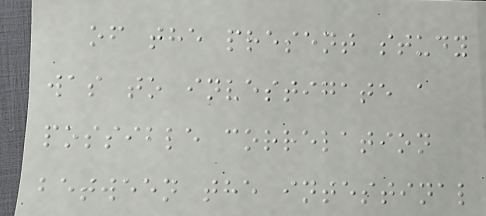of the present study
was to investigate a
possible correlation
between the intestinal
